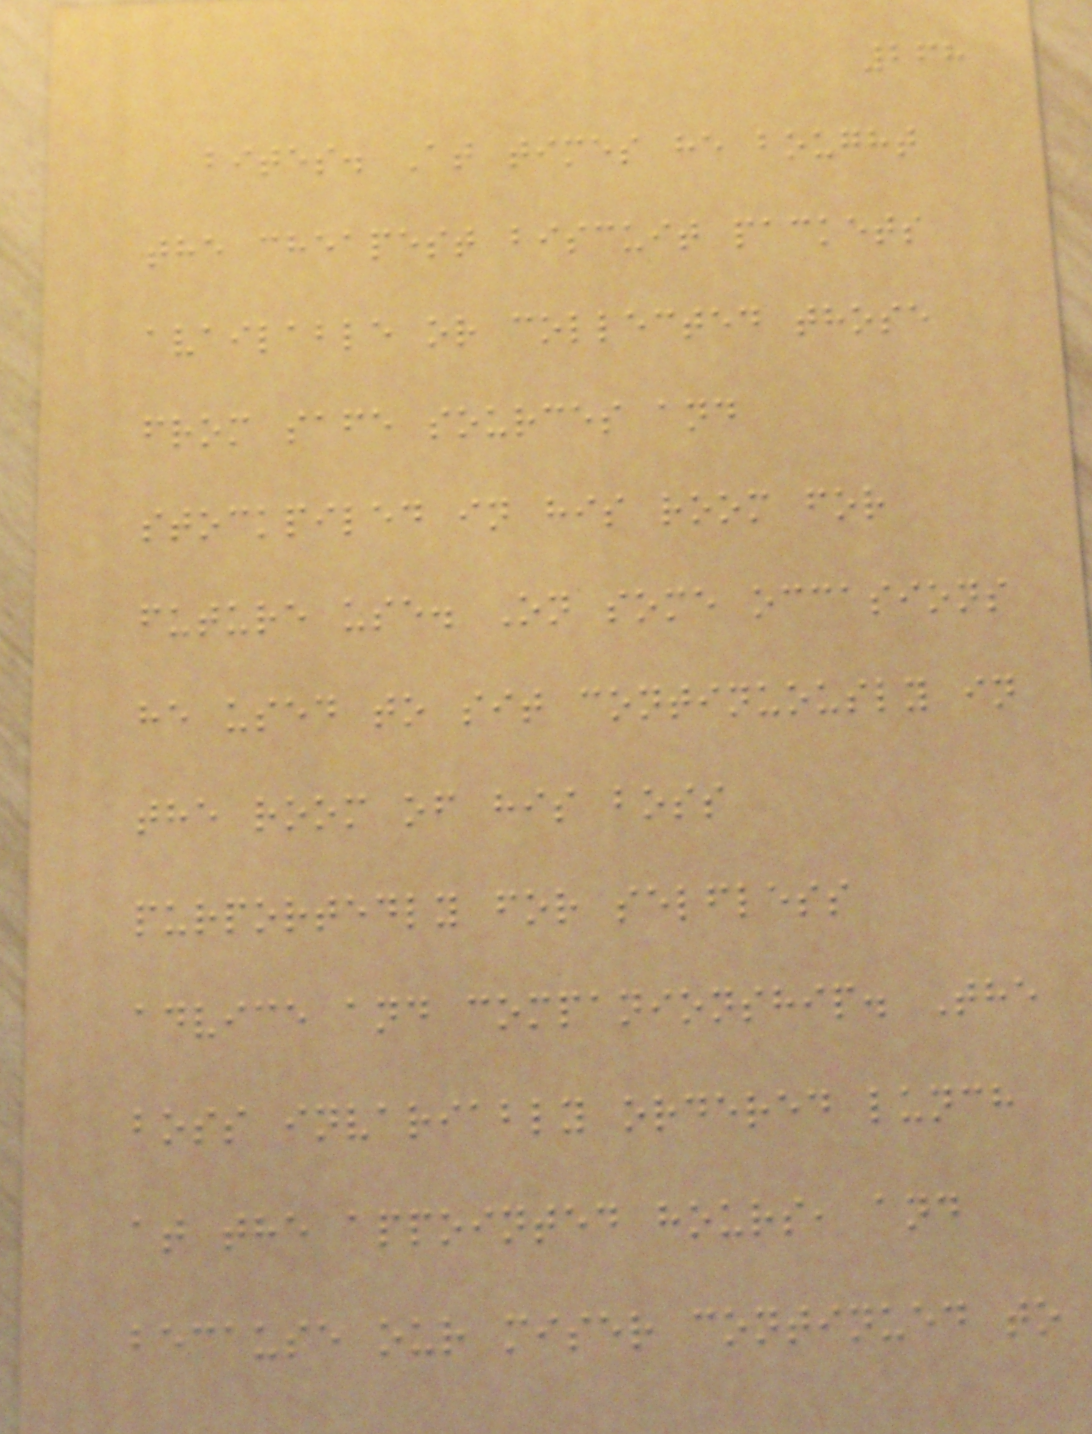268
bites. At times he bought
the cheapest biscuit packets
available or collected those
from safe sources and
stockpiled in his room for
future use. On some occasions
he used to sit continuously in
the room of his boss
purportedly for selfless
advice and companionship. The
boss invariably ordered lunch
at the appointed hours, and
because our miser continued to
